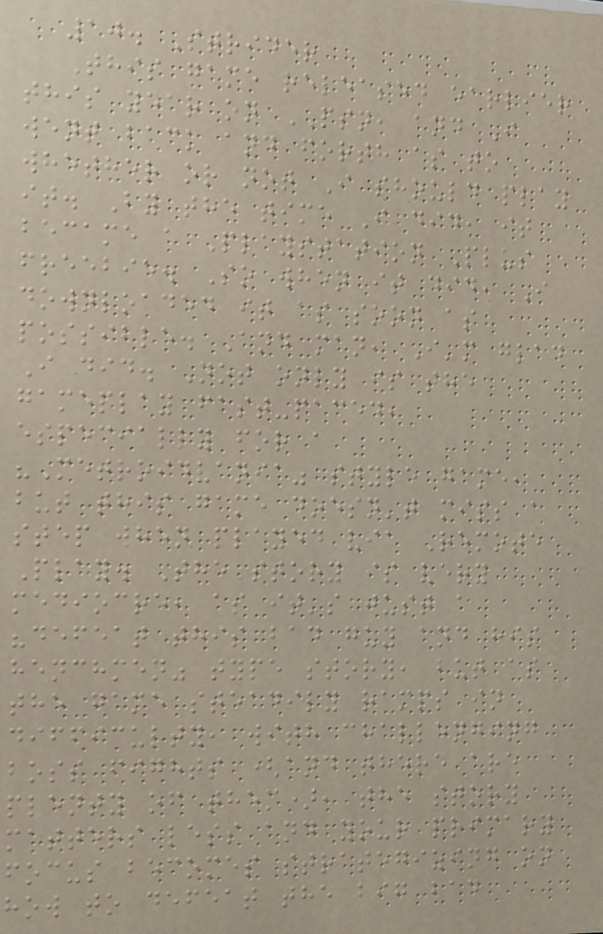10. Strider
This game released earlier
this year on PSN, and I
went back and forth as to
whether or not I should play
it. By the time I did, it
became a Playstation Plus
freebie. So when it did, I
downloaded it as soon as
possible. And man, I'm glad
I did. Not only is the
gameplay fast-paced,
especially for a
"Metroidvania" style game,
but this game doesn't miss a
step when played via Remote
Play. The story is very
mediocre, as it's just a
"defeat this bad guy and his
henchmen" type story, but as
the game steadily ramps in
difficulty, with challenging
boss fights (and there are
plenty of them), the story
matters less and your primary
focus becomes strategizing on
how to defeat the big bad
